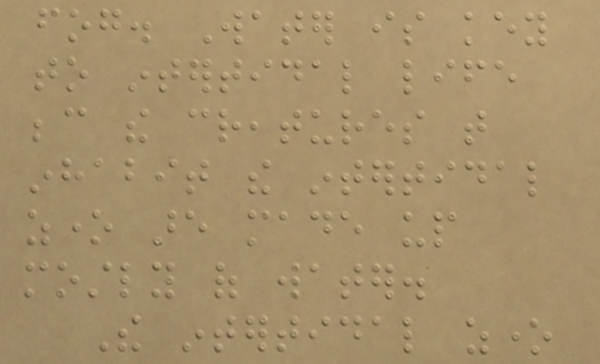fog. Water is key
to intertidal life
because the creatures that
inhabit the intertidal
zone are made up
mostly of water.
The intertidal zone
